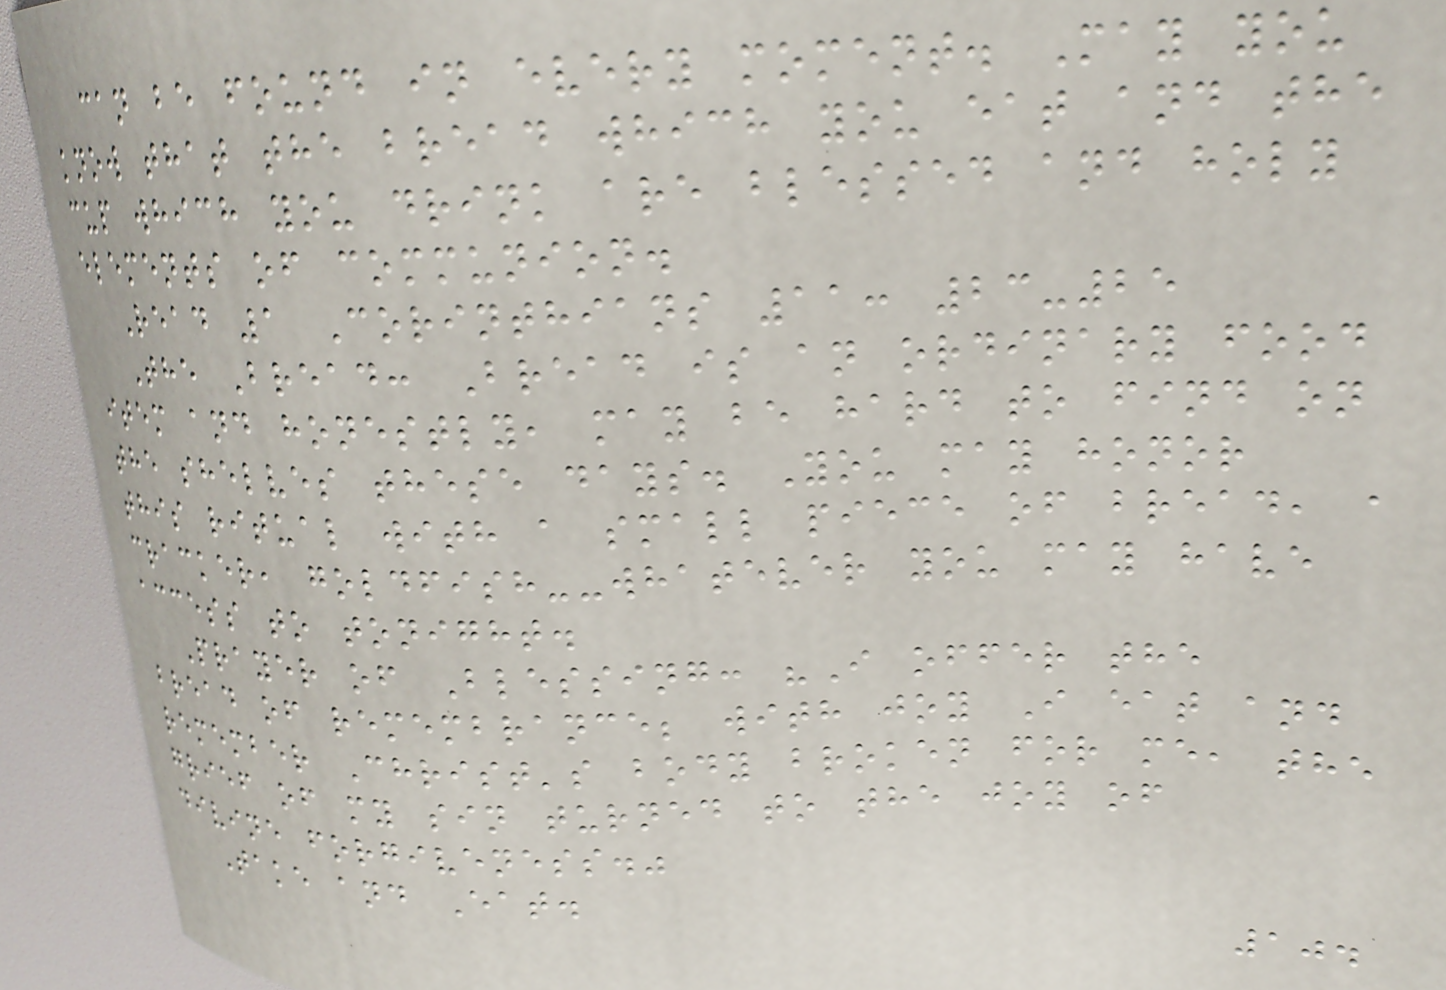can be found in every moment. May you
know that the bread which you eat and the
cup which you drink are blessed and holy
elements of communion.
Read 1 Corinthians 11: 23-25
The Bread: Bread is an ordinary food
item and honestly, may be hard to find on
the shelves these days. You may honor
this ritual with a small piece of bread, a
cracker, goldfish--whatever you may have
access to tonight.
Prayer of Blessing: "I offer the
bread of remembrance; with joy I eat and
remember Christ's body broken for me, the
grief of my sin turned to the joy of
divine forgiveness."
Take and Eat.
104
